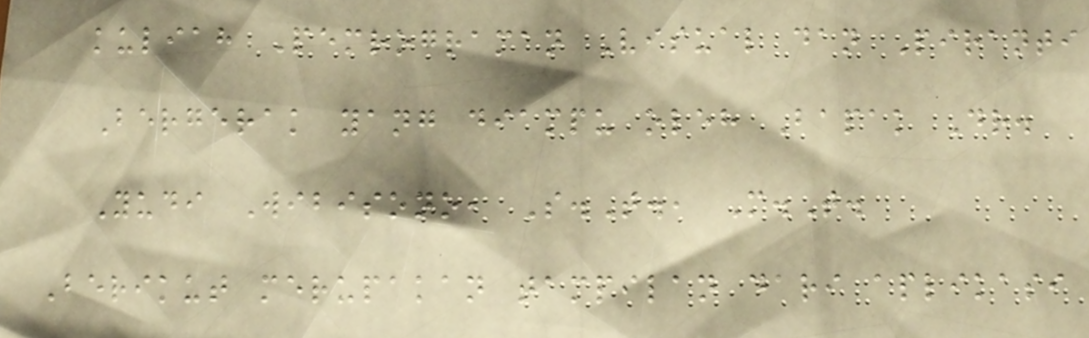kuliah Pemrograman Visual dan Piranti
Bergerak yang diampu oleh Bapak Dr.
Yudi Wibisono, S.T., M.T.
Berikut merupakan tampilan dari aplikasi
